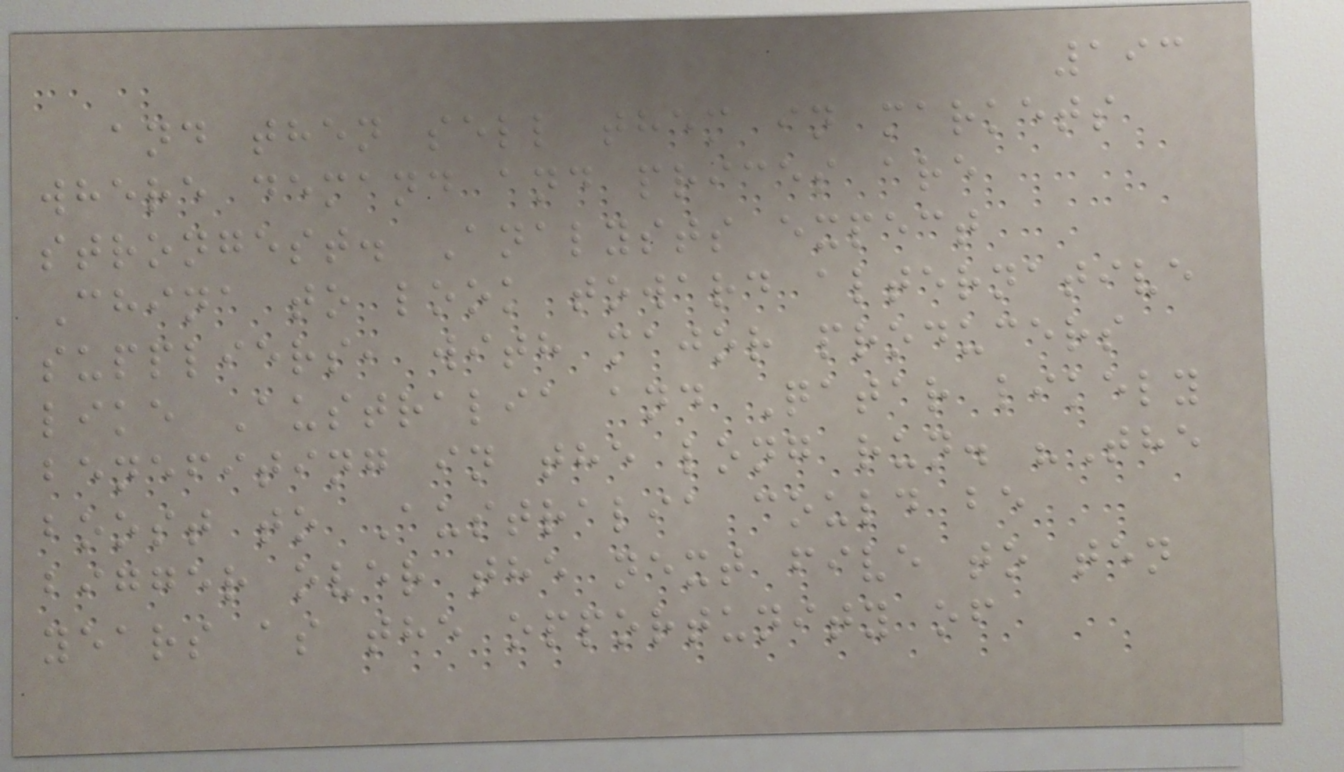193
and then sell them in markets
where demand and prices are
strongest. Analysts expect
China to look toward alternative
suppliers, with major producers
like Australia and Qatar likely
benefiting in the long run. "The
boost to Australia could be
bigger over the next five to ten
years as the opportunity of
